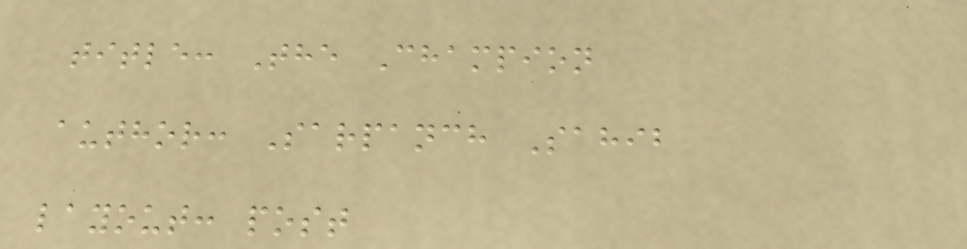title: The Champion
author: Sarpanch Sahib
layout: post
